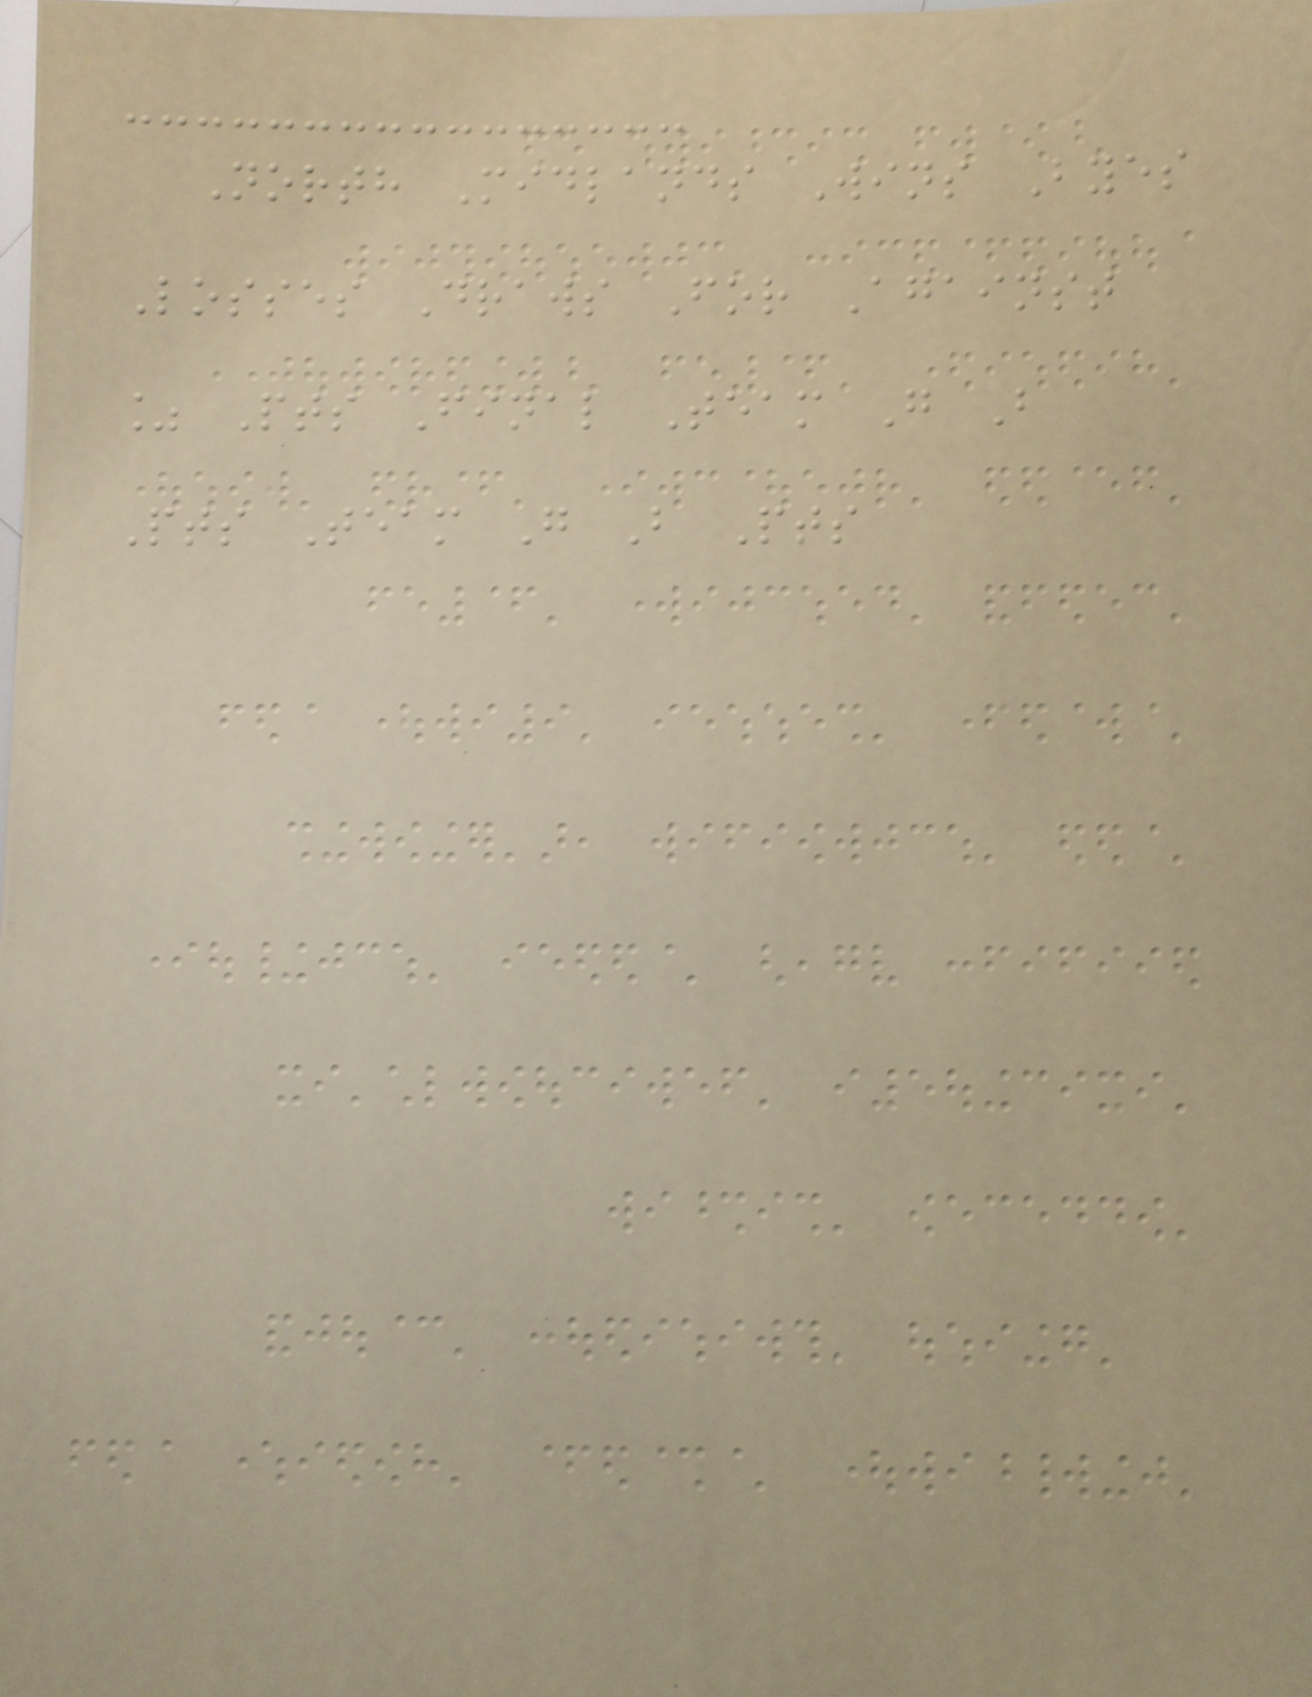North Midlands Wins Byes
Losses Draws For Against
% Pts Final Team G B
Pts Team G B Pts
